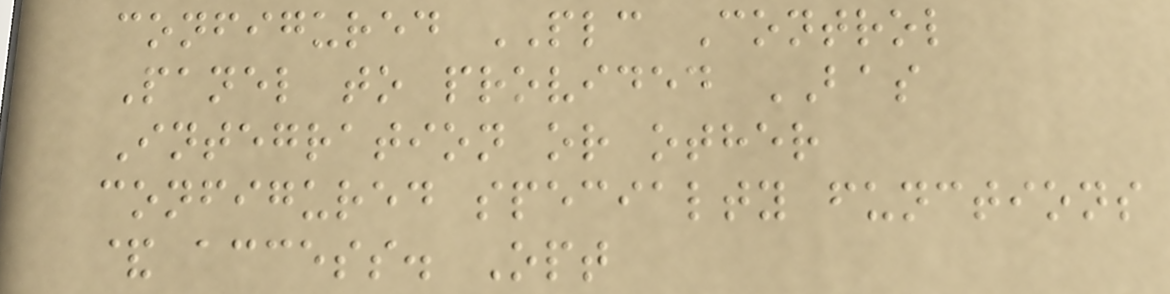configured PLC Control
Panel to provided BAS
Integration or other
configured specialty functions
& access. Opt
